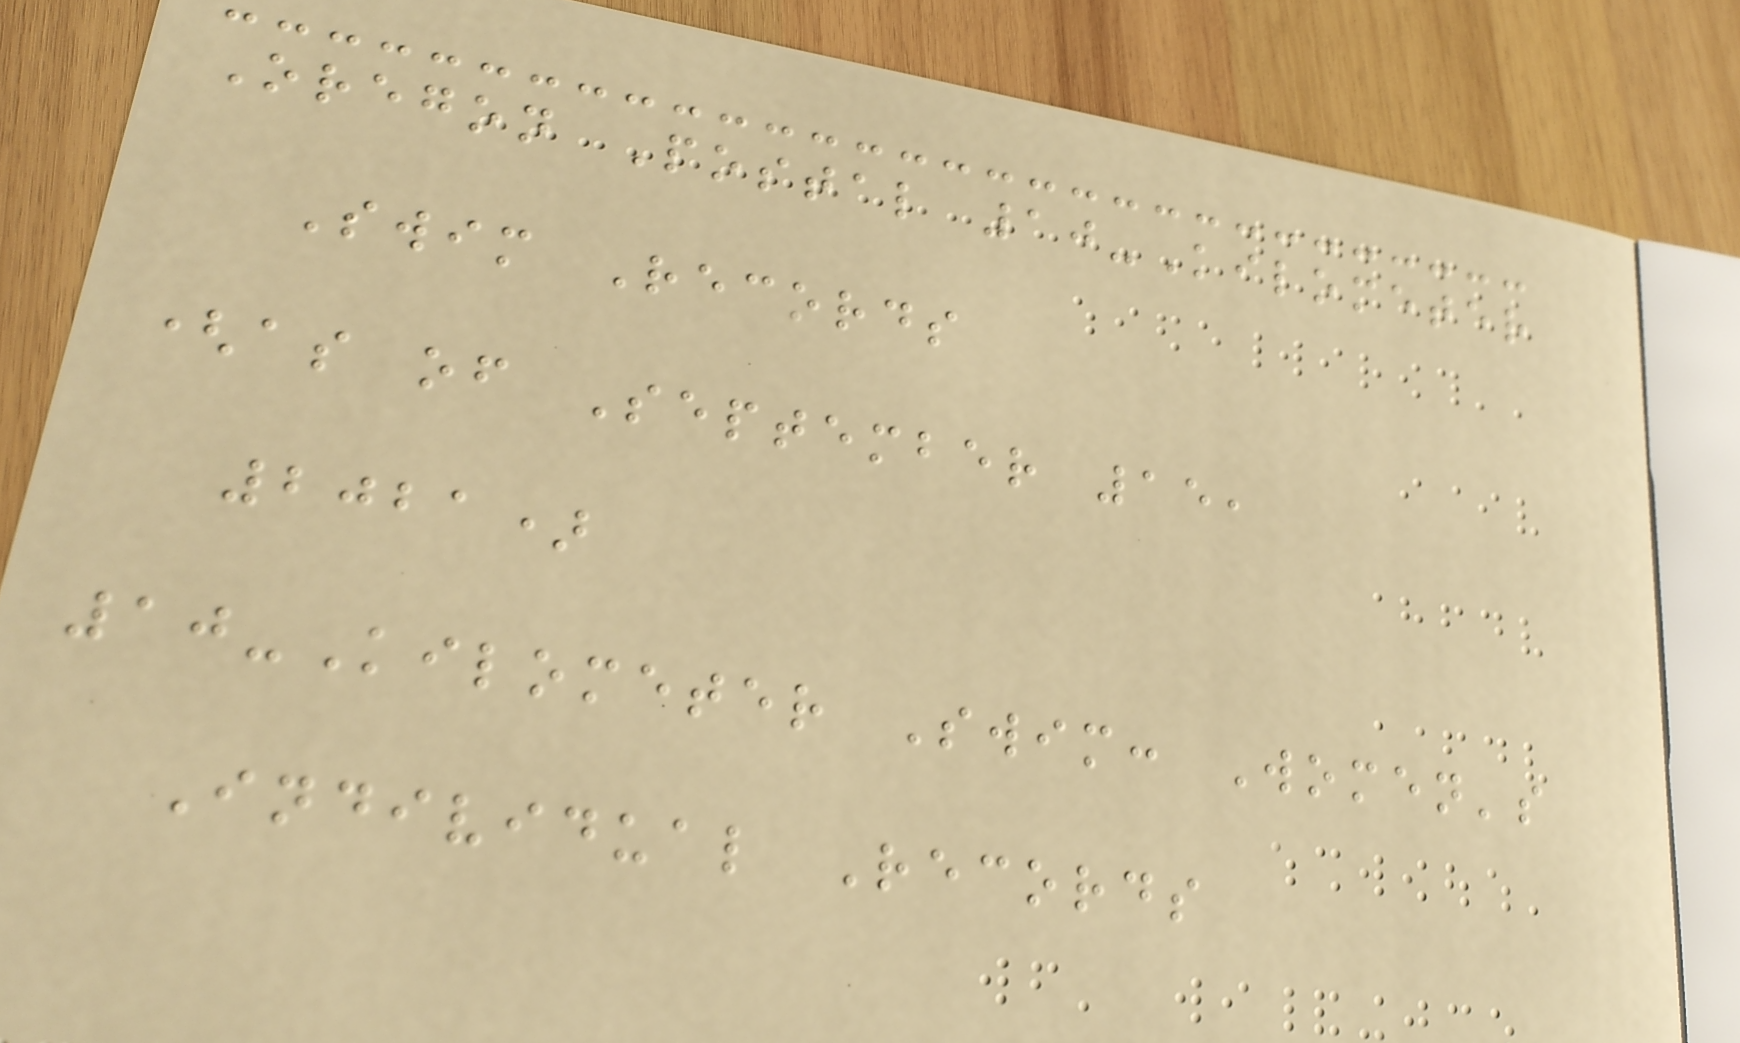Oregon Postal 10-Kilometer
Swim Records
(as of September 15,
2021)
10-Kilometer Swim: Women's
Individual Records
